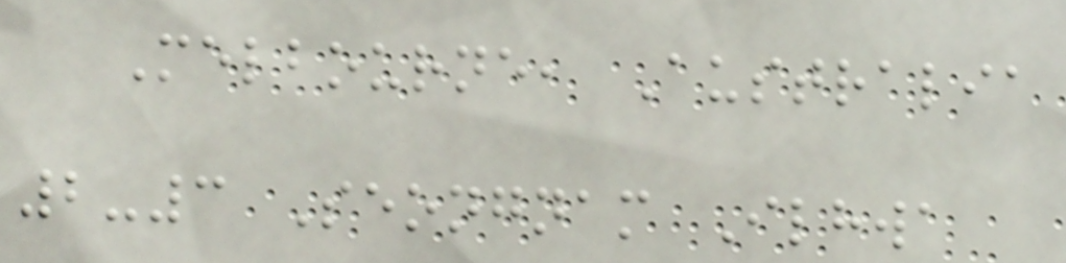Melbourne, Australia
2-3 Seongnam Ilhwa
